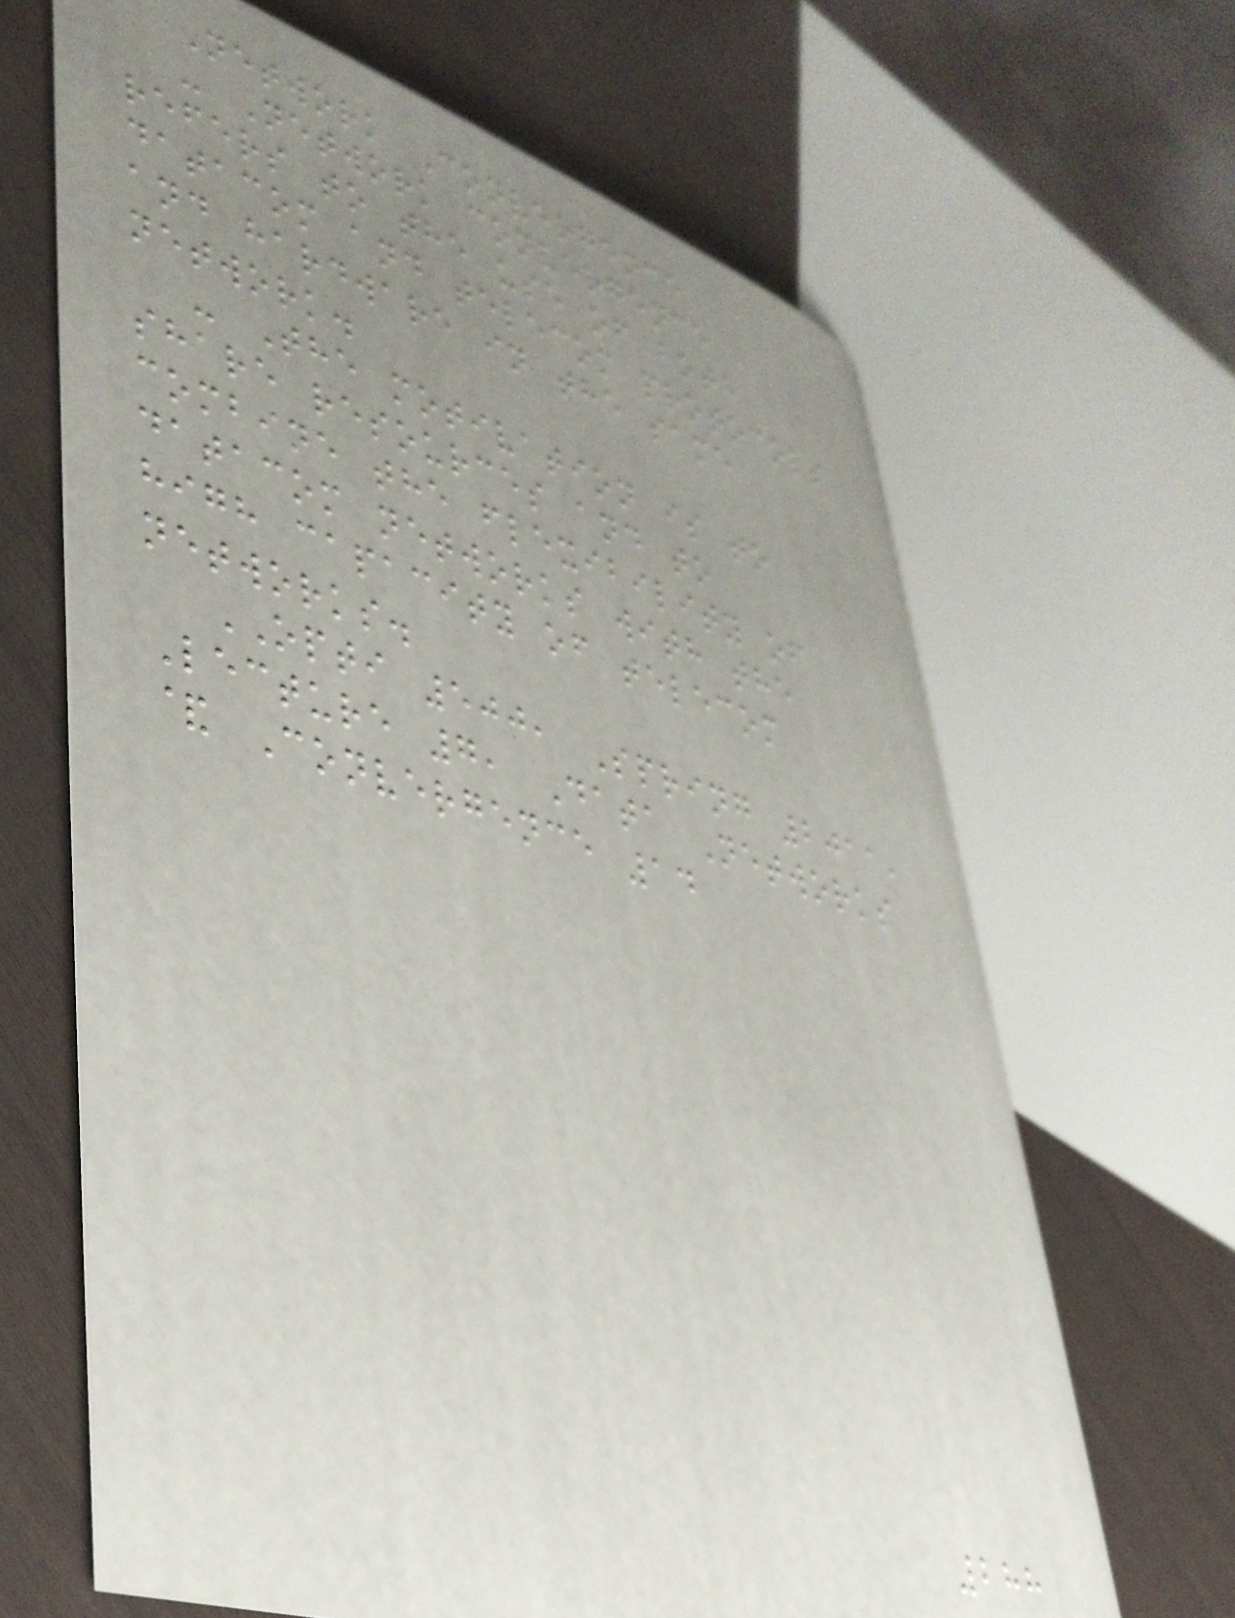Network Convergence
- Network convergence
refers to the use of both
datacom and telecom protocols
and hardware in the same
network.
- The motivation is to
share resources and to
combine the flexibility of
datacom networks with the
high capacity of telecom
networks.
OPTI 500, Spring 2011,
Lecture 7, Data Networks
& Convergence 14
288
